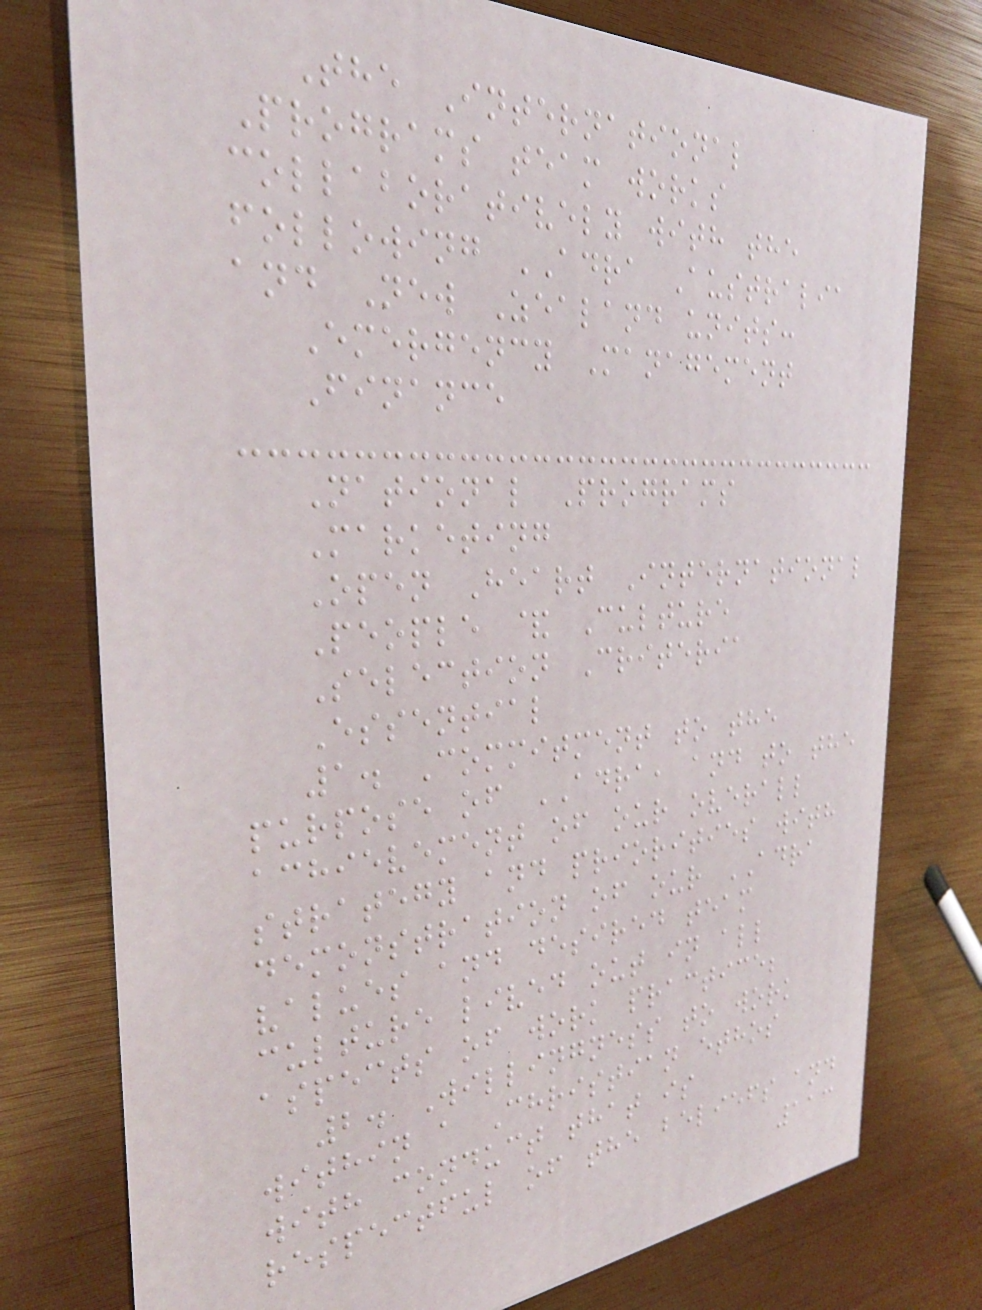The International
Programs team works
collaboratively with the
following ADRA Australia
and New Zealand units:
Emergency Management
Finance
National Programs
Marketing
Open Heart International
People & Culture
Selection Criteria
Essential
1. Commitment to the
purpose of ADRA, and to the
achievement of our overall
strategy and priorities with
demonstration of our ADRA
values and desired team
culture lived out in all
aspects of work practice;
2. Willingness to work
within a Christian ethos
with conduct that is
respectful of the beliefs and
113
